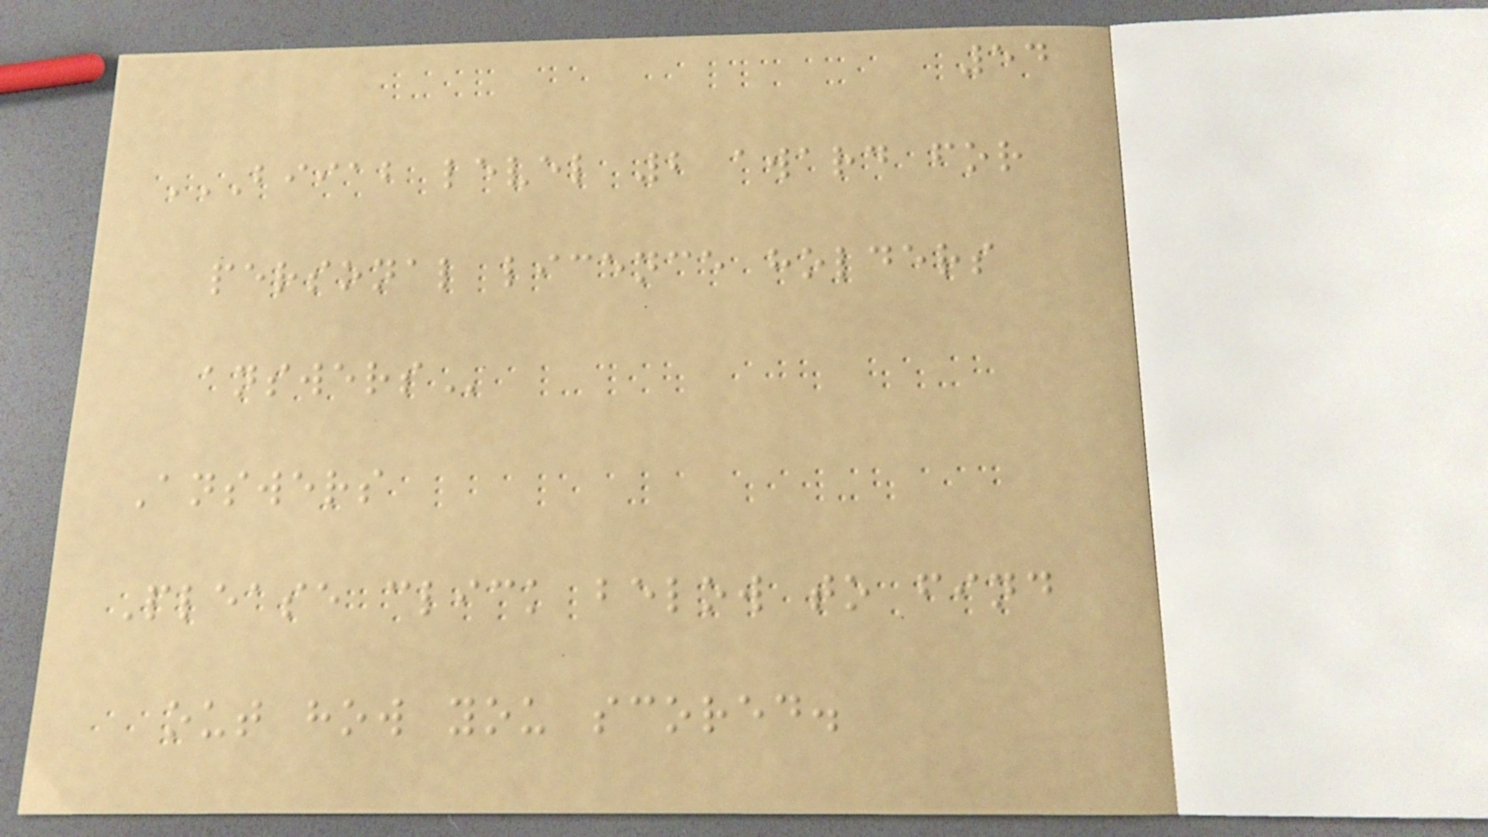54
BIIAB LEVEL 2 AWARD FOR
PERSONAL LICENCE HOLDERS
ANSWERS
Answers
Please click below to find
out how you scored.
